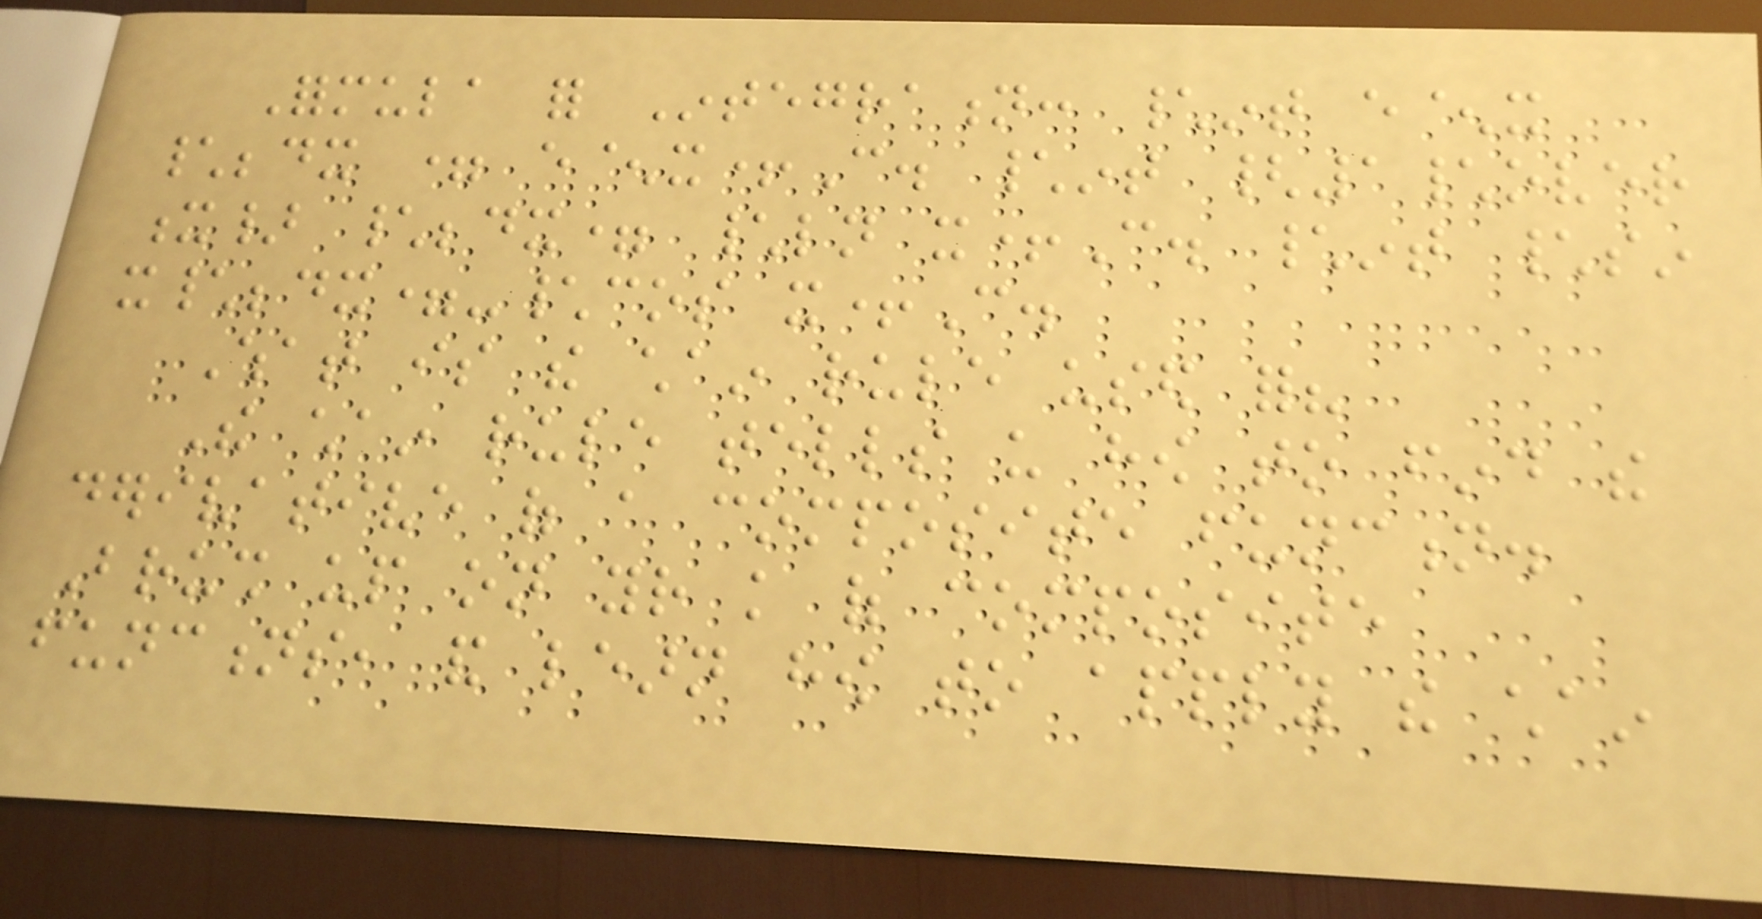Formula for Integration: \int e^x
\;dx = e^x+C. \int {1\over
x} \;dx= \ln x+C. \int \sin
x\;dx=-\cos x+C.
What is the chain rule used for?
The chain rule tells us how to find the
derivative of a composite function.
Brush up on your knowledge of composite
functions, and learn how to apply the chain
